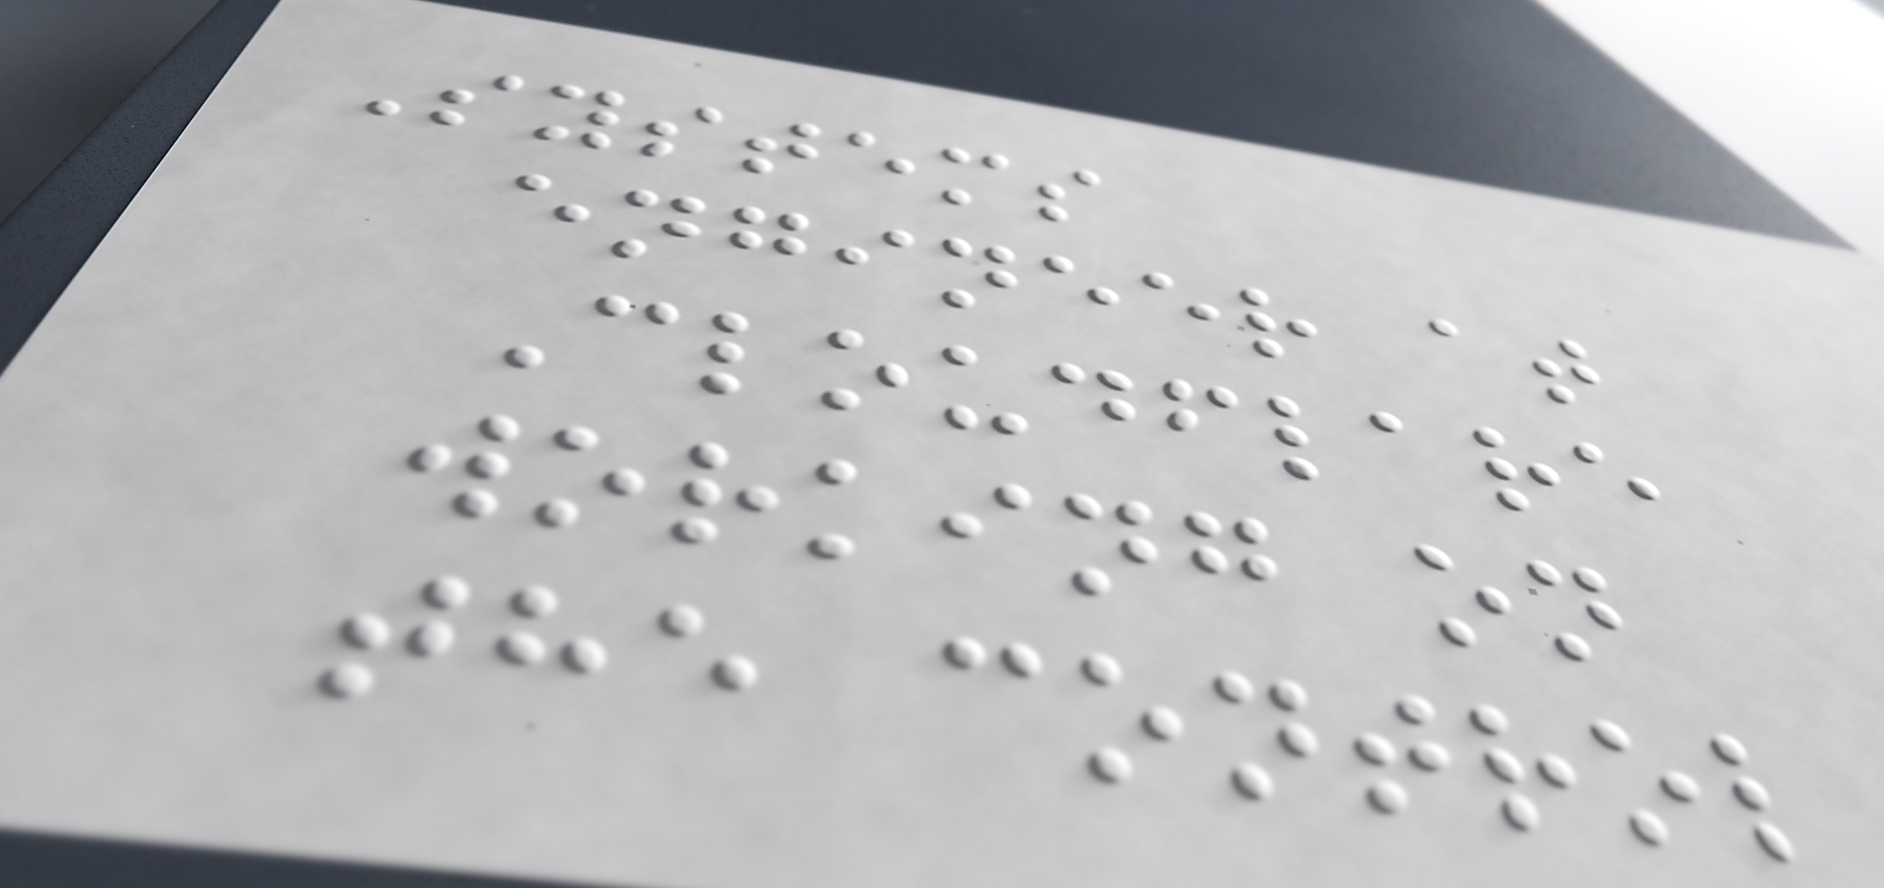Systems
engineer at
Cloudflare
working on
the control
